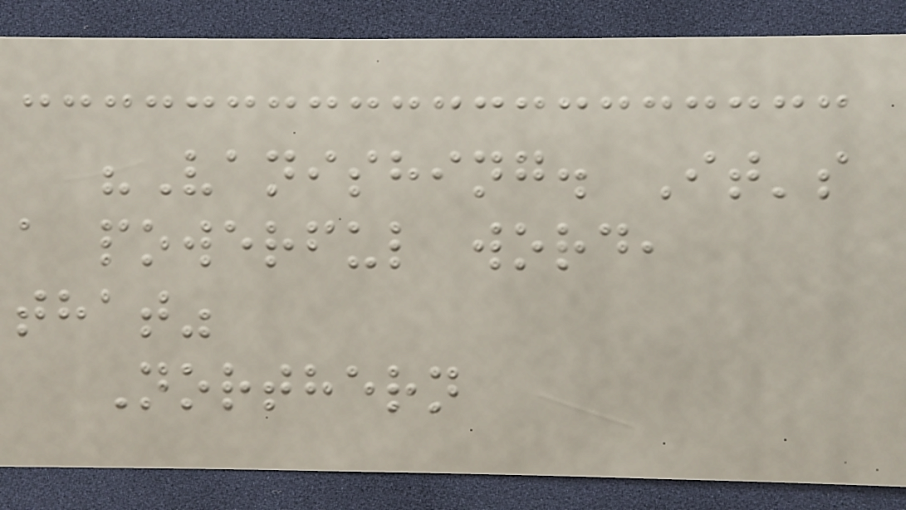"Vanishing. It's
a powerful word,
that"
Northern
